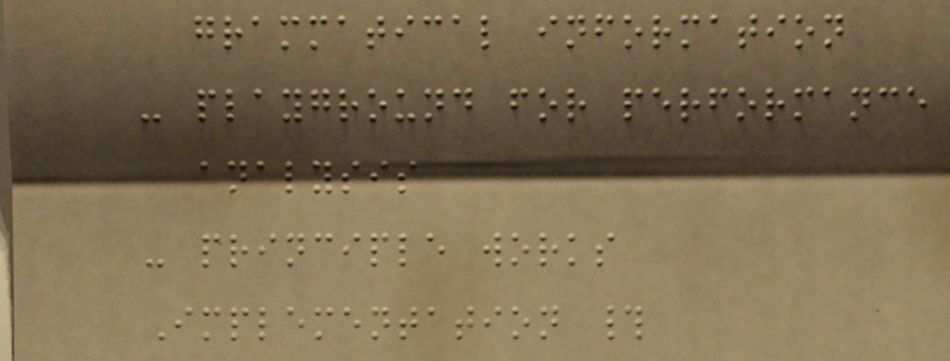grammatical information
- playground for performance
analysis
- principle works
Implementation #
